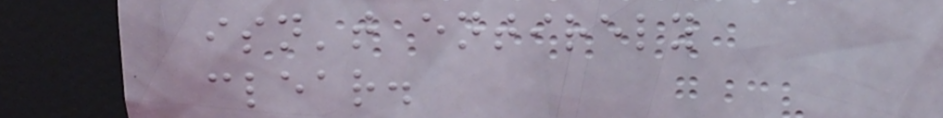isn't entirely
clear.
